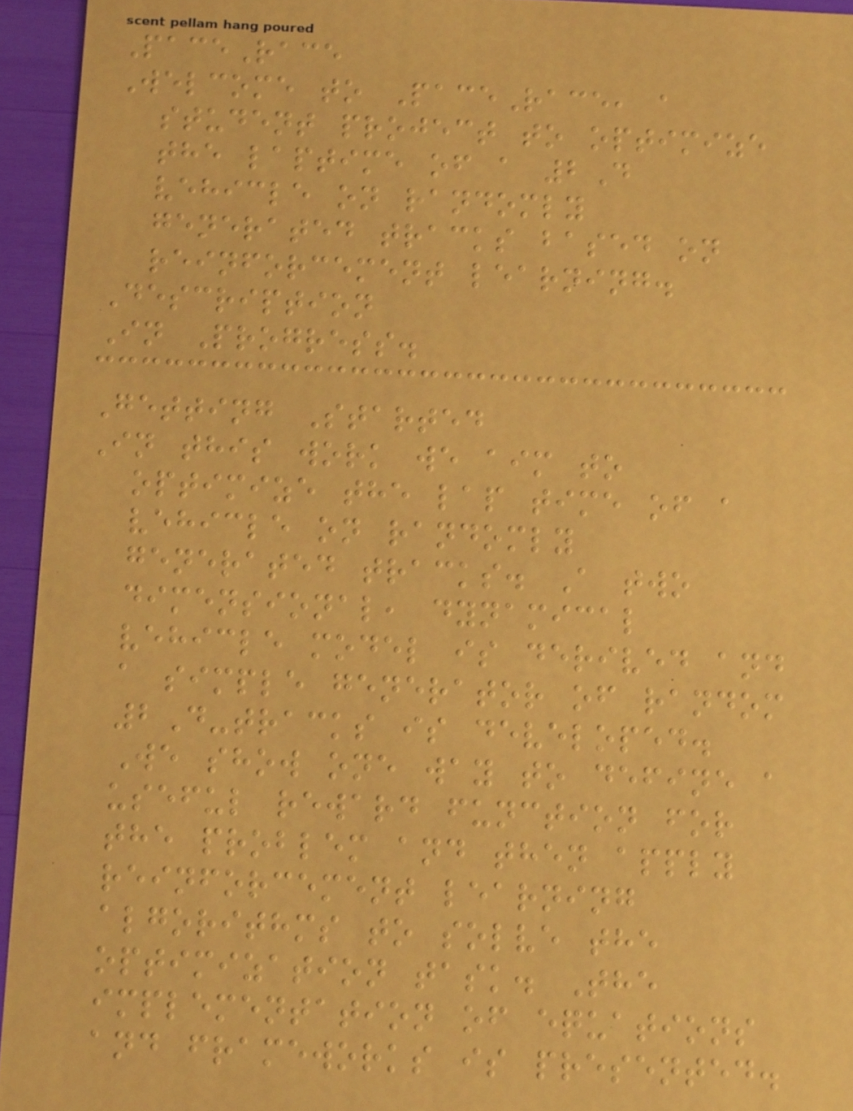PaceRace
Welcome to PaceRace, a
student project to optimize
the laptime of a 2D
vehicle on randomly
generated tracks based on
reinforcement learning.
Description
In Progress.
Getting Started
In this work we aim to
optimize the lap time of a
vehicle on randomly
generated tracks. A two
dimensional, dynamical
vehicle model is derived and
a simple generator of random
2D-tracks is developed.
We show one way to define a
useful reward function for
the problem and then apply
reinforcement learning
algorithms to solve the
optimization task. The
implementation of equations
and frameworks is presented.
